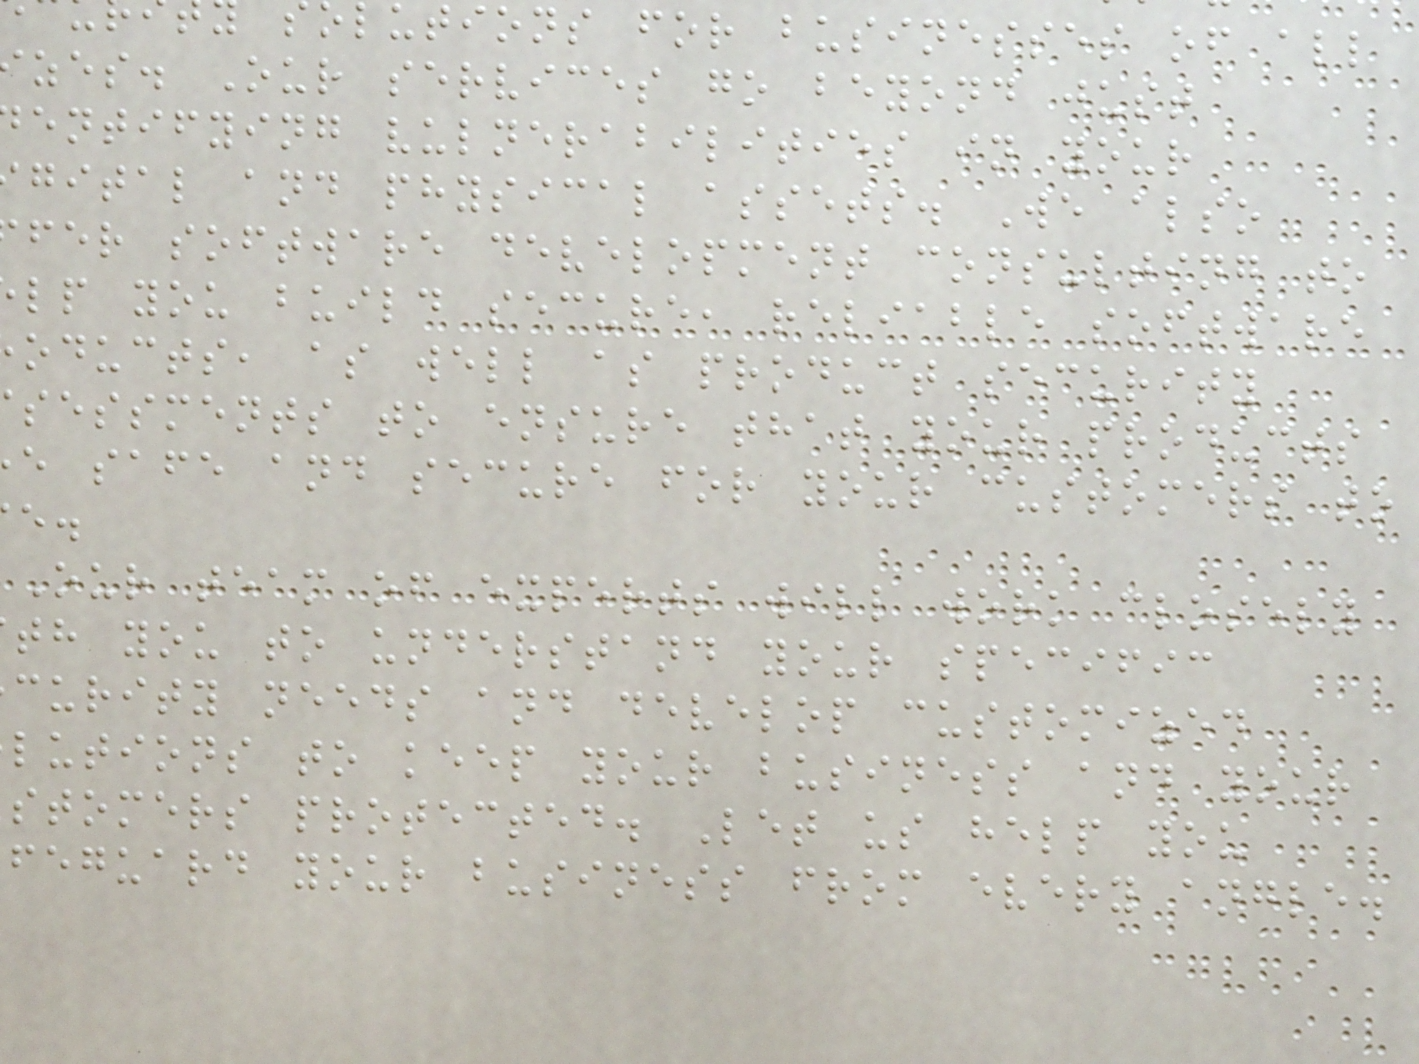lutions for businesses of all
zes. Our services go beyond just
entifying vulnerabilities in your
gital and physical assets. We also
fer software development consulting to
lp you build secure, reliable software
oducts, as well as product security
sessments to ensure that your products
e safe and secure for your customers to
Our team of experts will work closely
th you to understand your specific
curity needs and develop customized
lutions to keep your business and your
stomers protected. Let us help you
feguard your business from every angle.
